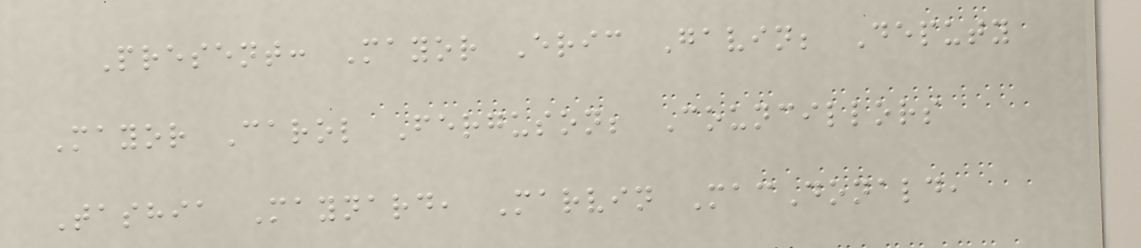Present: Mayor Eric Gavin; Deputy
Mayor Carol Ferguson; Councillors
Tashia Maynard, Marvin MacDonald,
